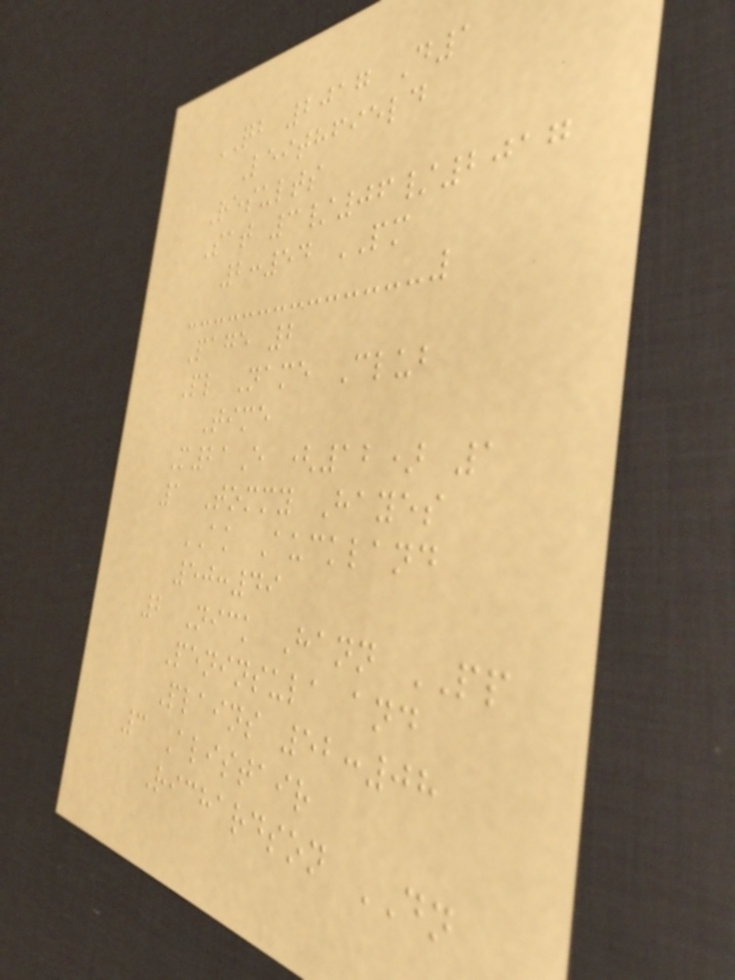QB 2017 D1
Leithfield
Results
Sat 3/06/2017
2:54 PM
Page 2
Pl Name Club
Time
M21E (12) 1
1 Tommy Hayes
AK Auckland
50:49
2 Nick Hann PP
Peninsula and
Plains 52:08
3 Alistair
Richardson DN
